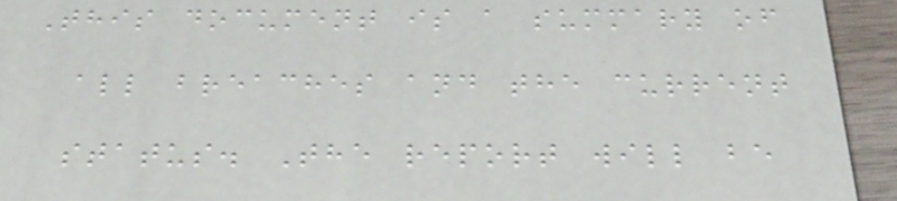This document is a summary of
all breaches and the current
status. The report will be
